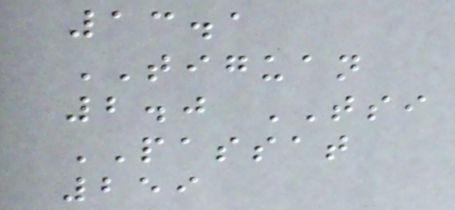13.1
TIGUAN
2.0 TSI
PASSAT
259
